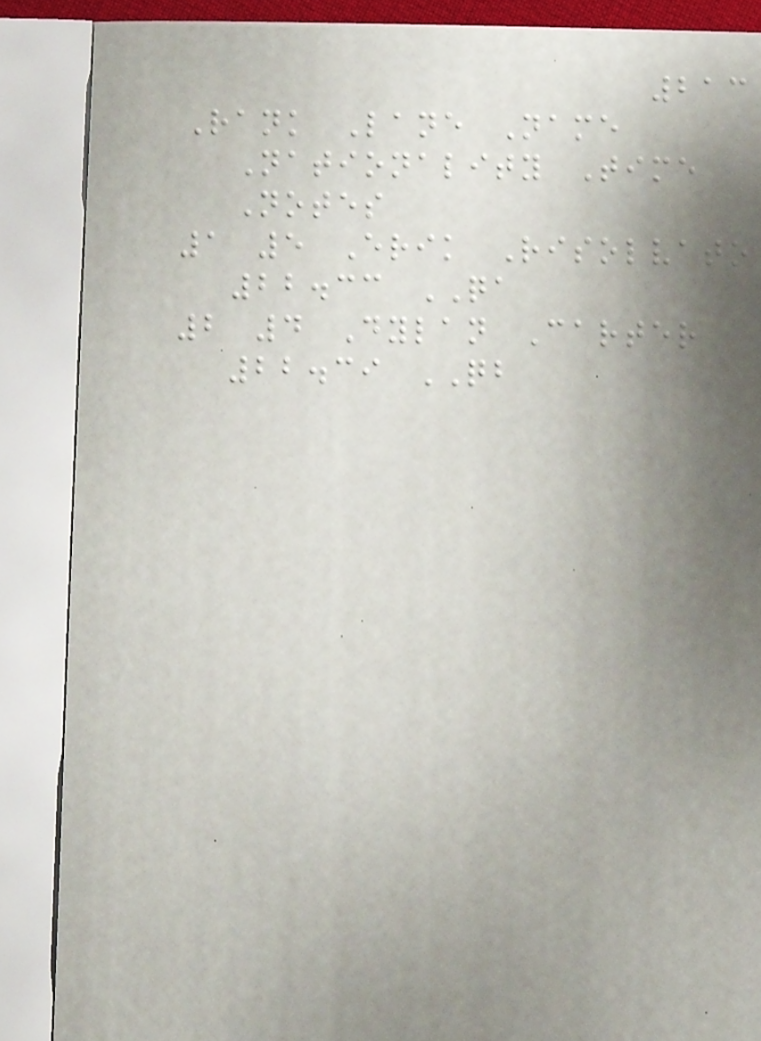213
Rank Lane Name
Nationality Time
Notes
1 5 Erik Risolvato
22.33 QA
2 4 Dylan Carter
22.39 QB
